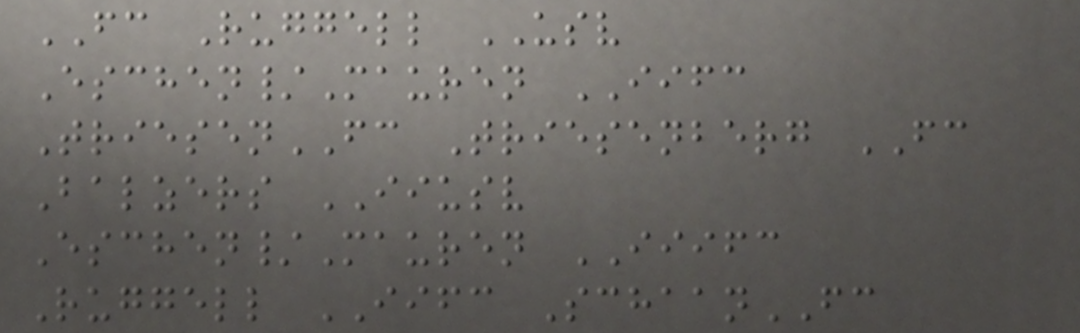FC Ruggell USV
Eschen/Mauren IIFC
TriesenFC Triesenberg FC
Balzers IIUSV
Eschen/Mauren IIIFC
Ruggell IIFC SchaanFC
